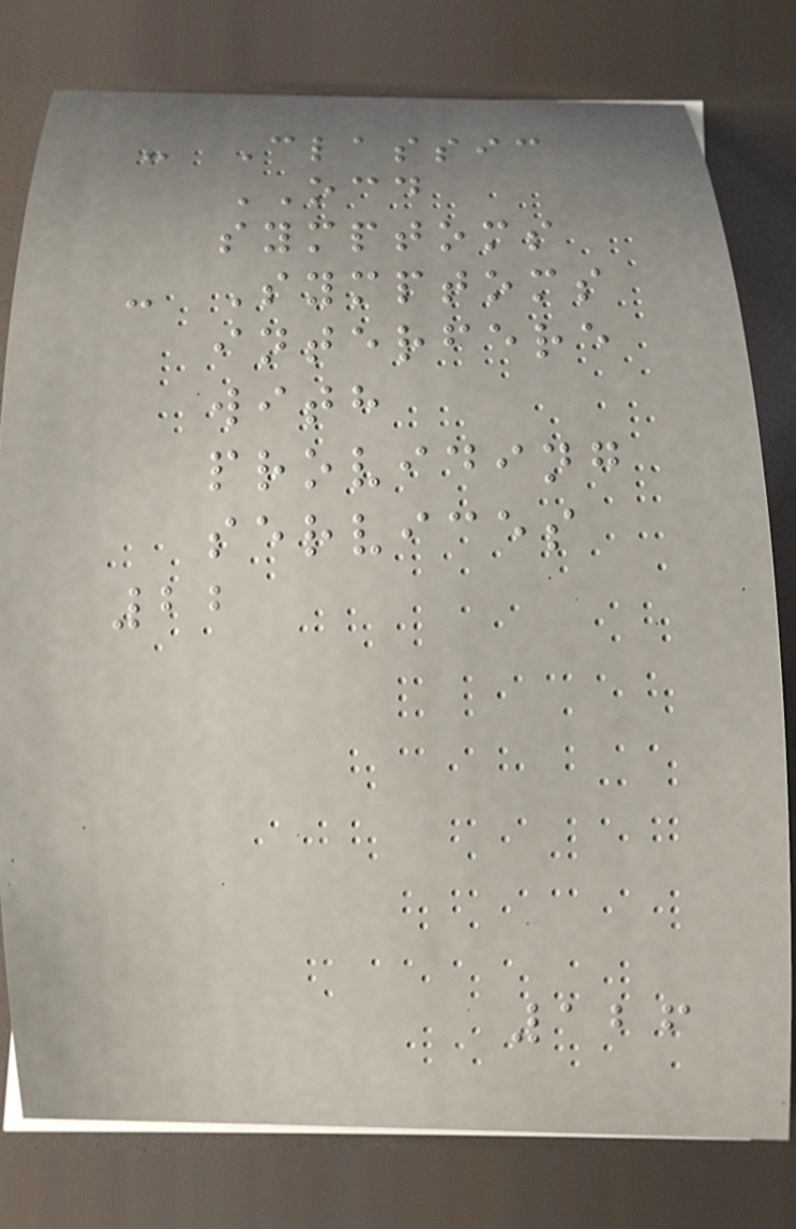- Classic
OCD
symptoms
- Symptoms
interfere
with
providing
services
22
126
